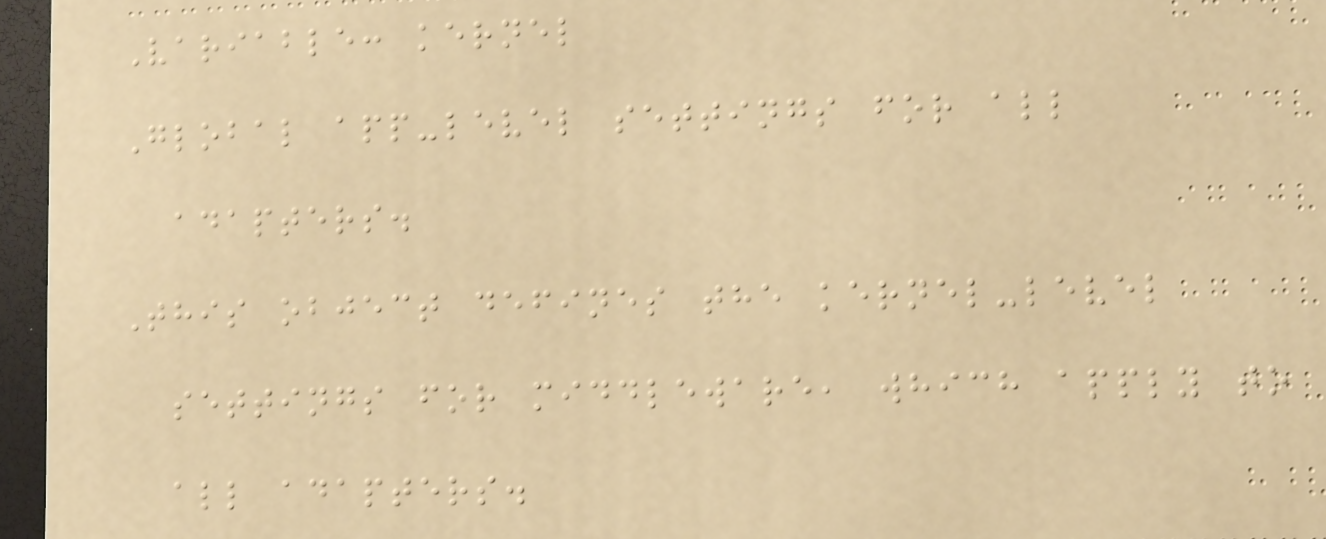Variable: kernel
Global app-level settings for all
adapters.
This object defines the kernel-level
settings for middleware, which apply to
all adapters.
